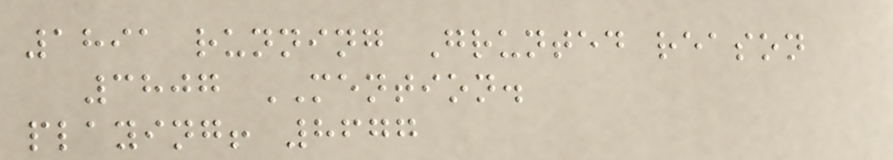1891 running Grunted reason
3807 MENTION.
playing! 8677
